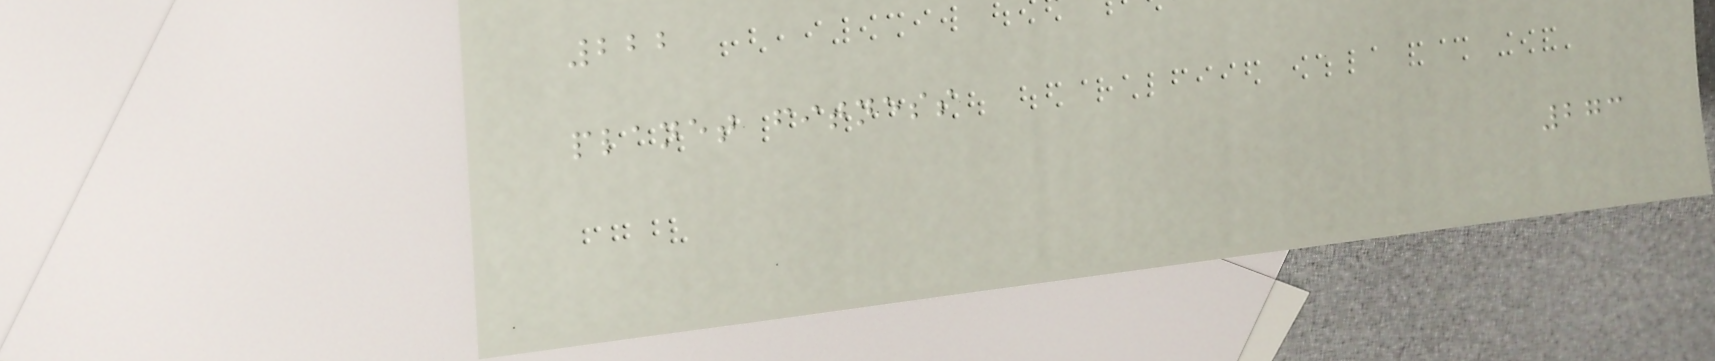222
planet fitness
273
